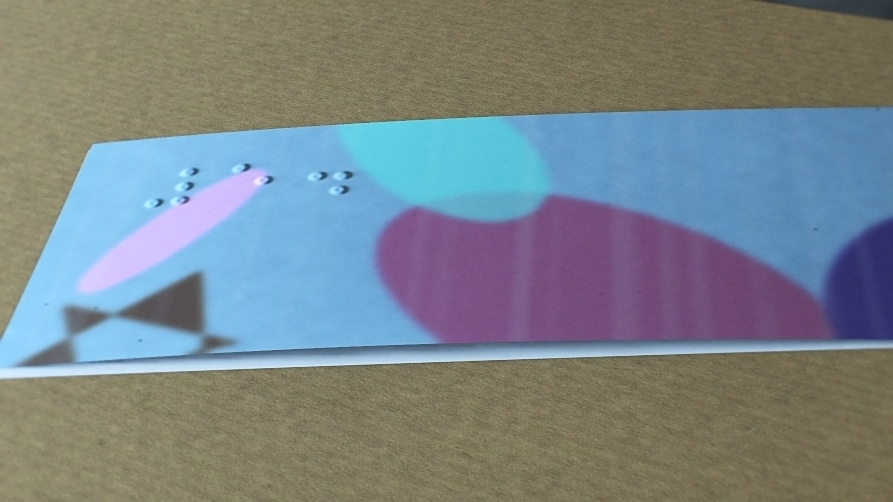5.
